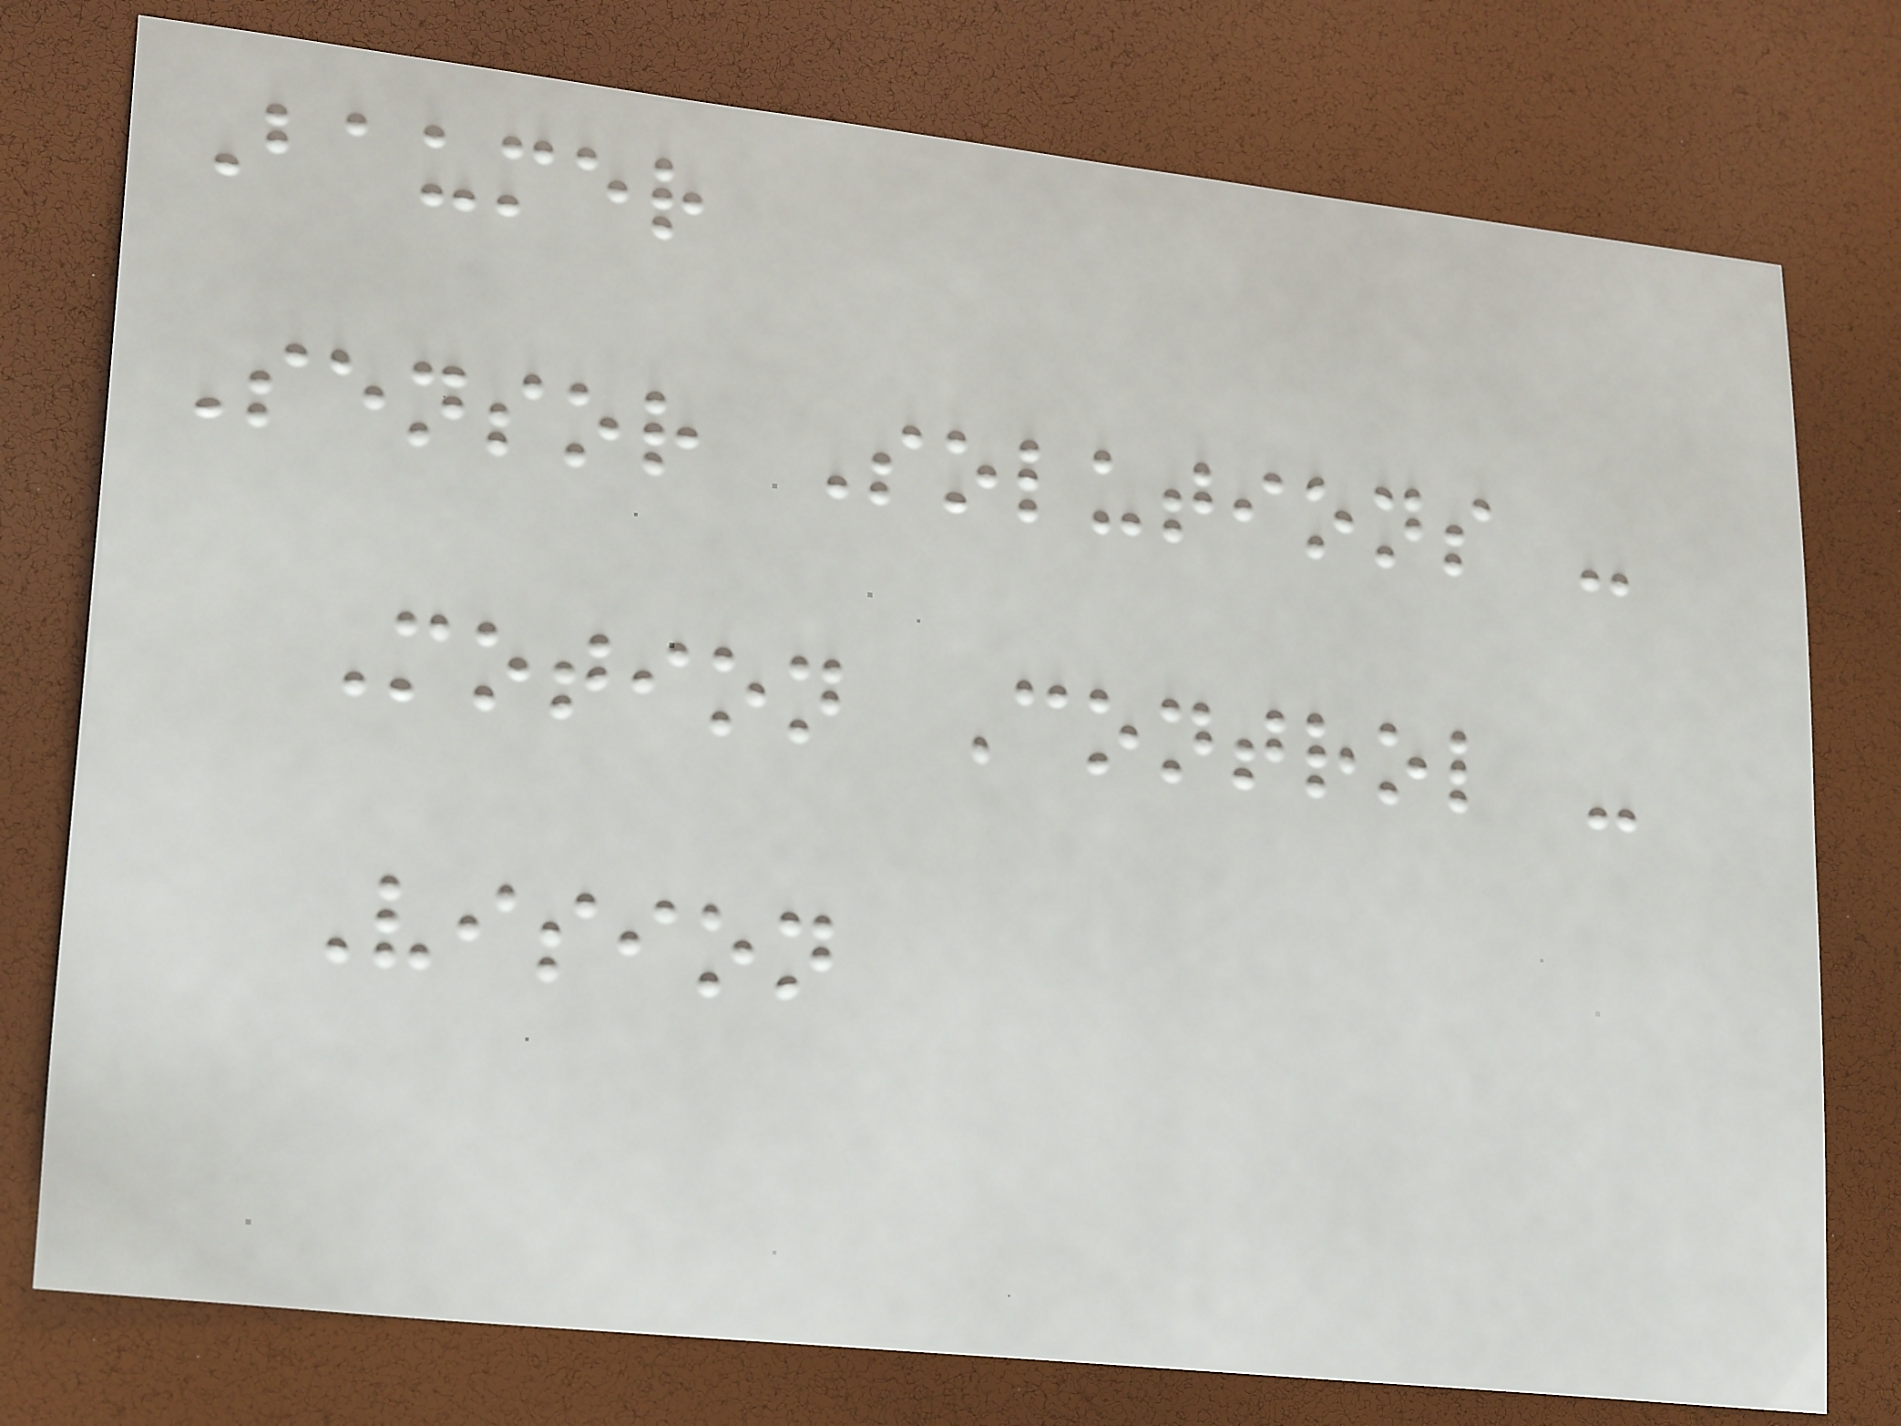Baumer
Sensor Solutions -
Motion Control -
Vision
